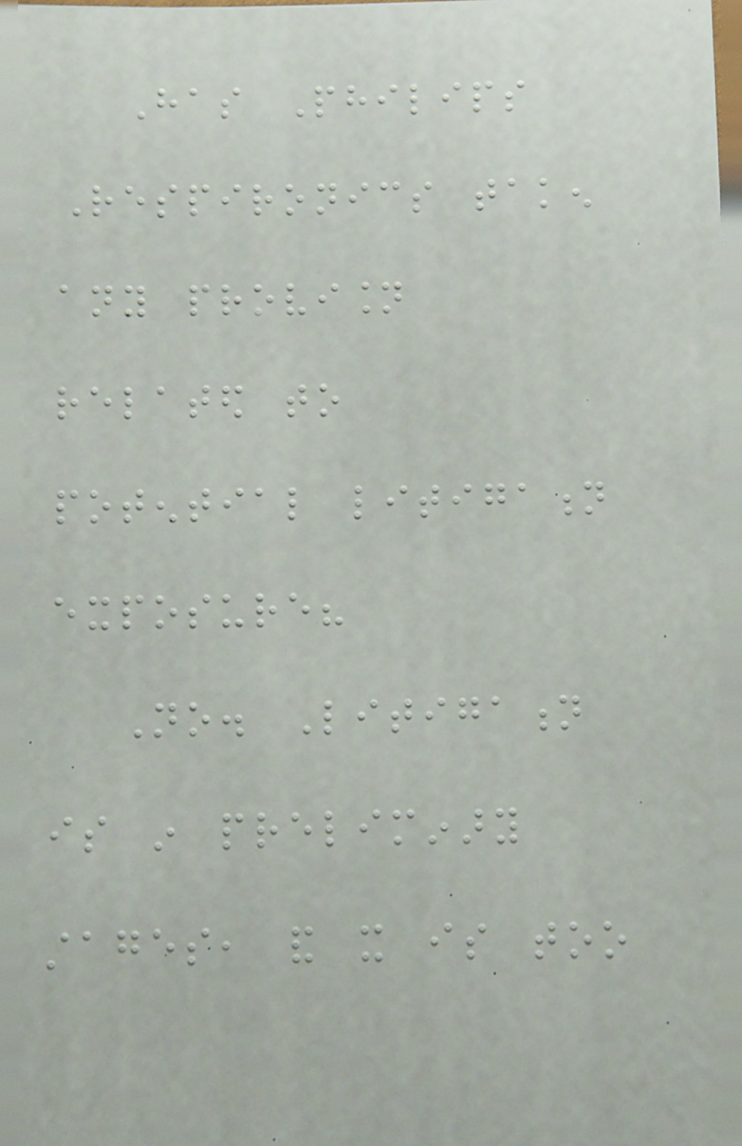Has Philips
Respironics taken
any provision
related to
potential litigation
exposure?
No. Litigation
is in preliminary
stages, and it is too
